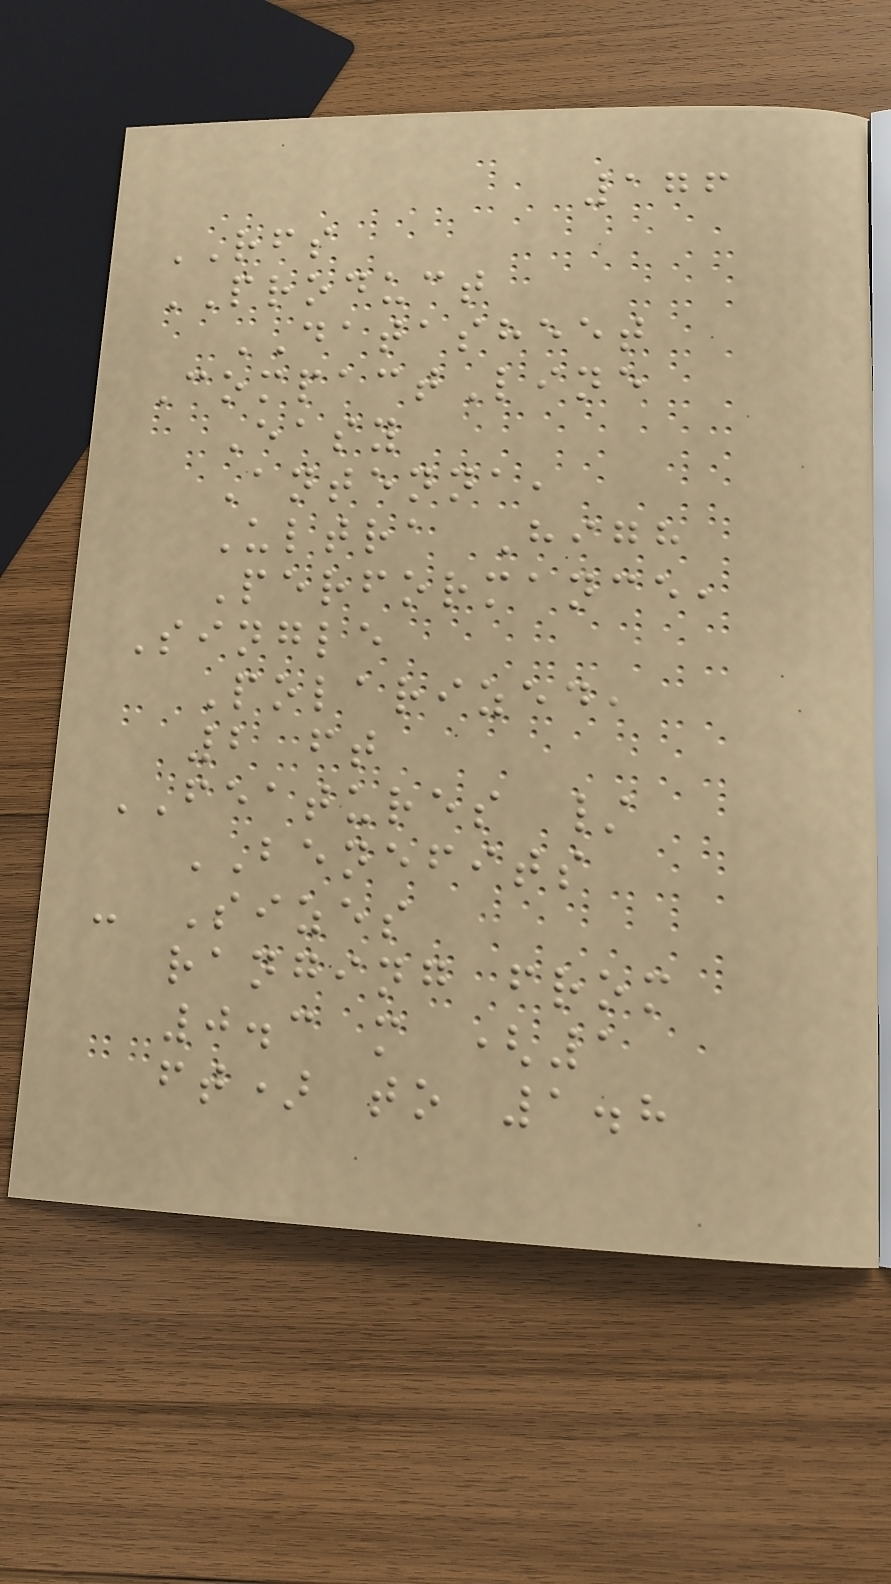176
RFS
PRODUCT
DATASHEET
CompactLine
Easy
Antenna,
Ultra High
Performance,
Single
Polarized,
2 ft
FEATURES /
BENEFITS
- Sizes
ranging from
0.3 m (1
ft) to 1.8
